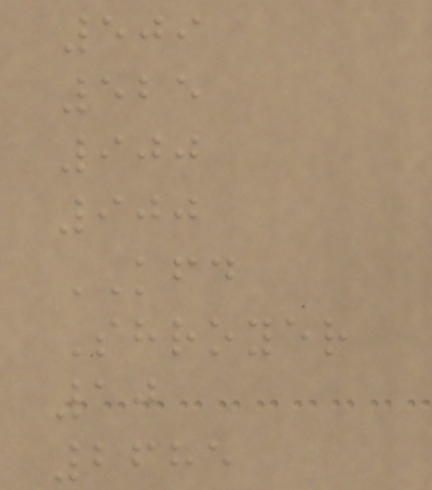509
525
900
900
KFD
Shroyer
10
2685
